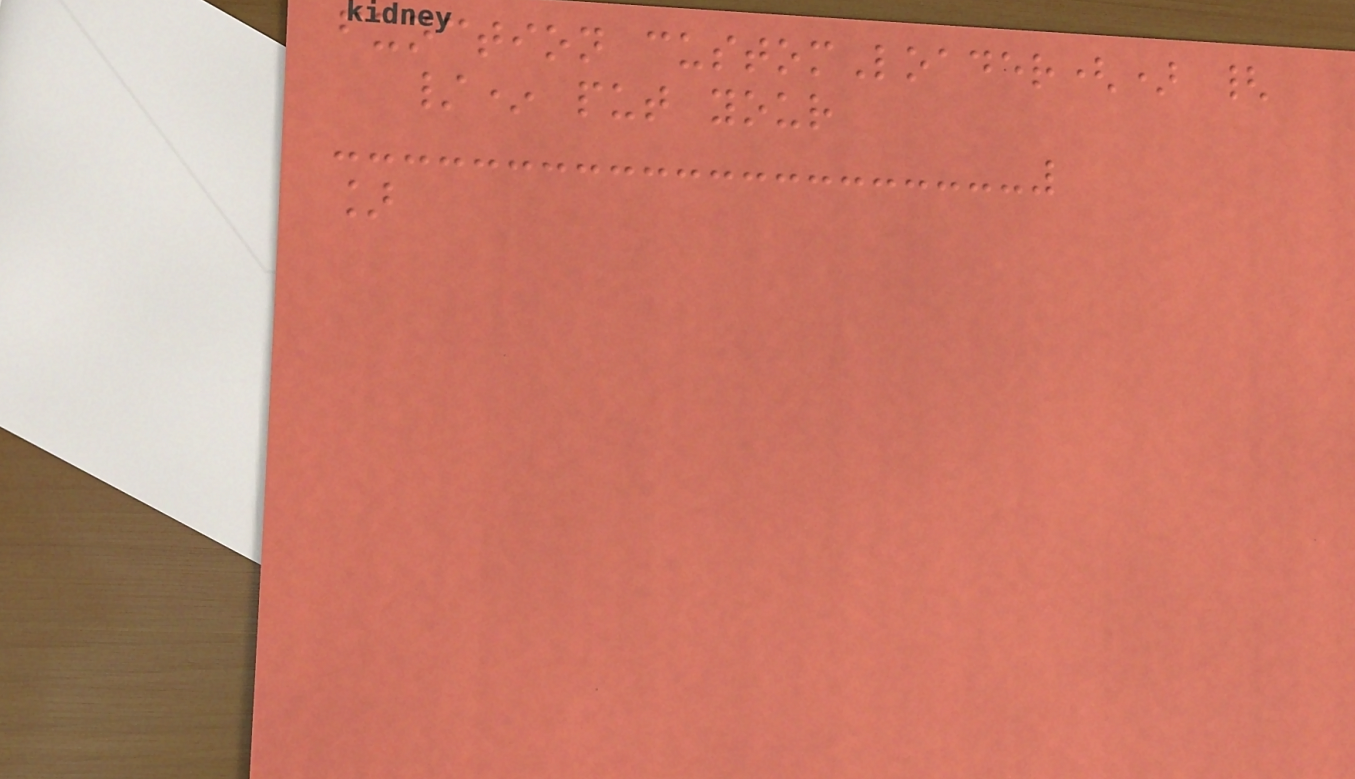function customLoader() {
/* put your
]
